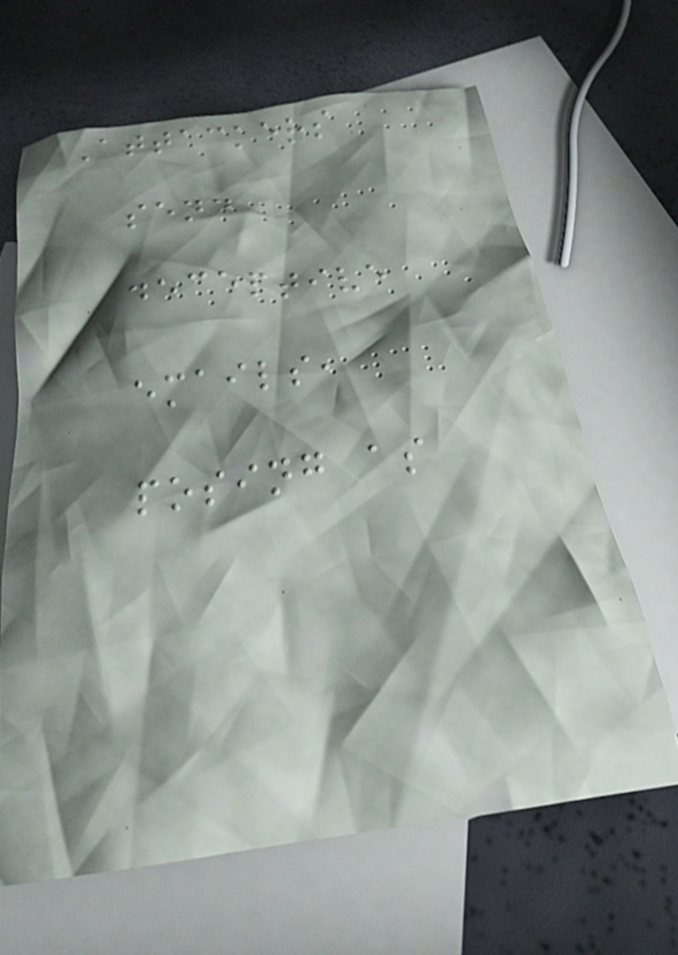Attackers
send
deceptive
emails,
posing as
